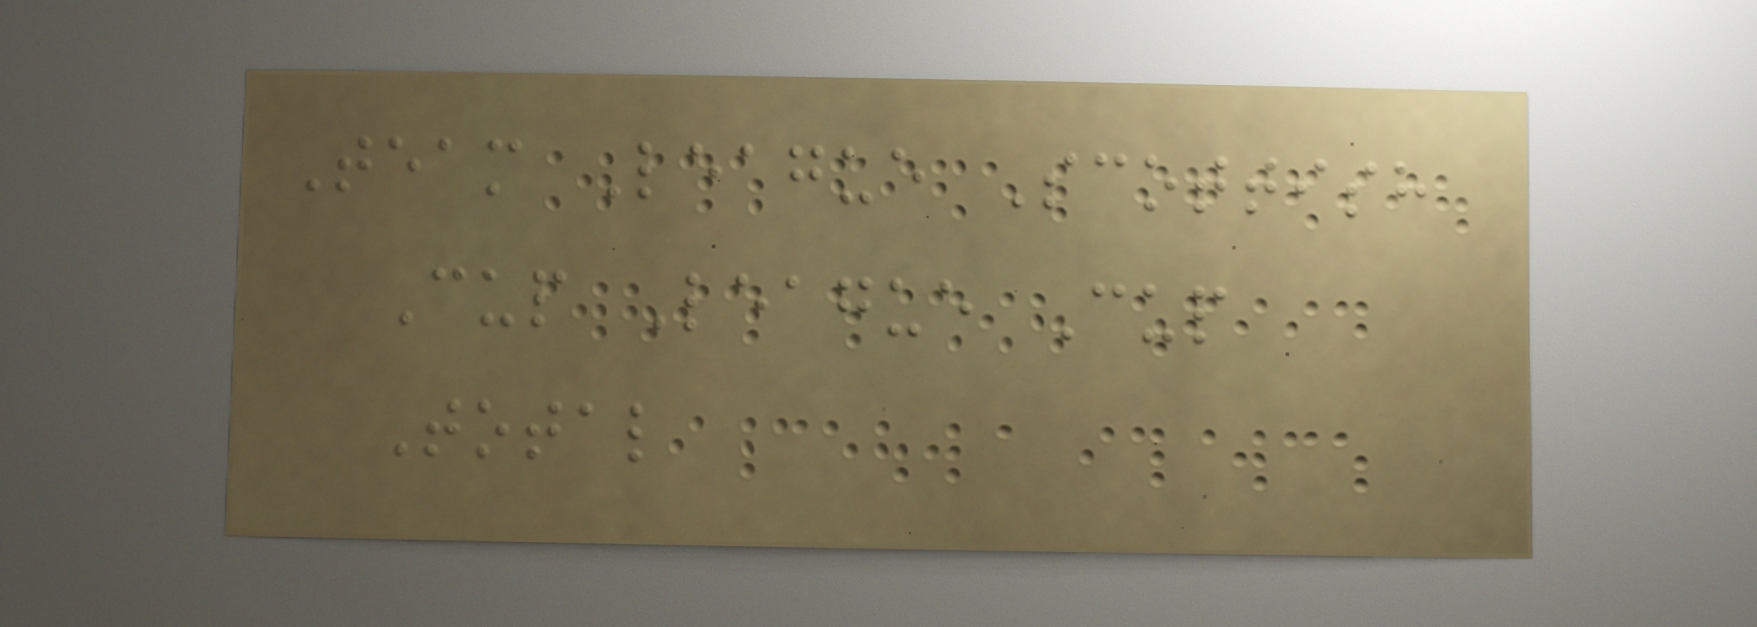Team League Scottish
Cup League Cup
Total
